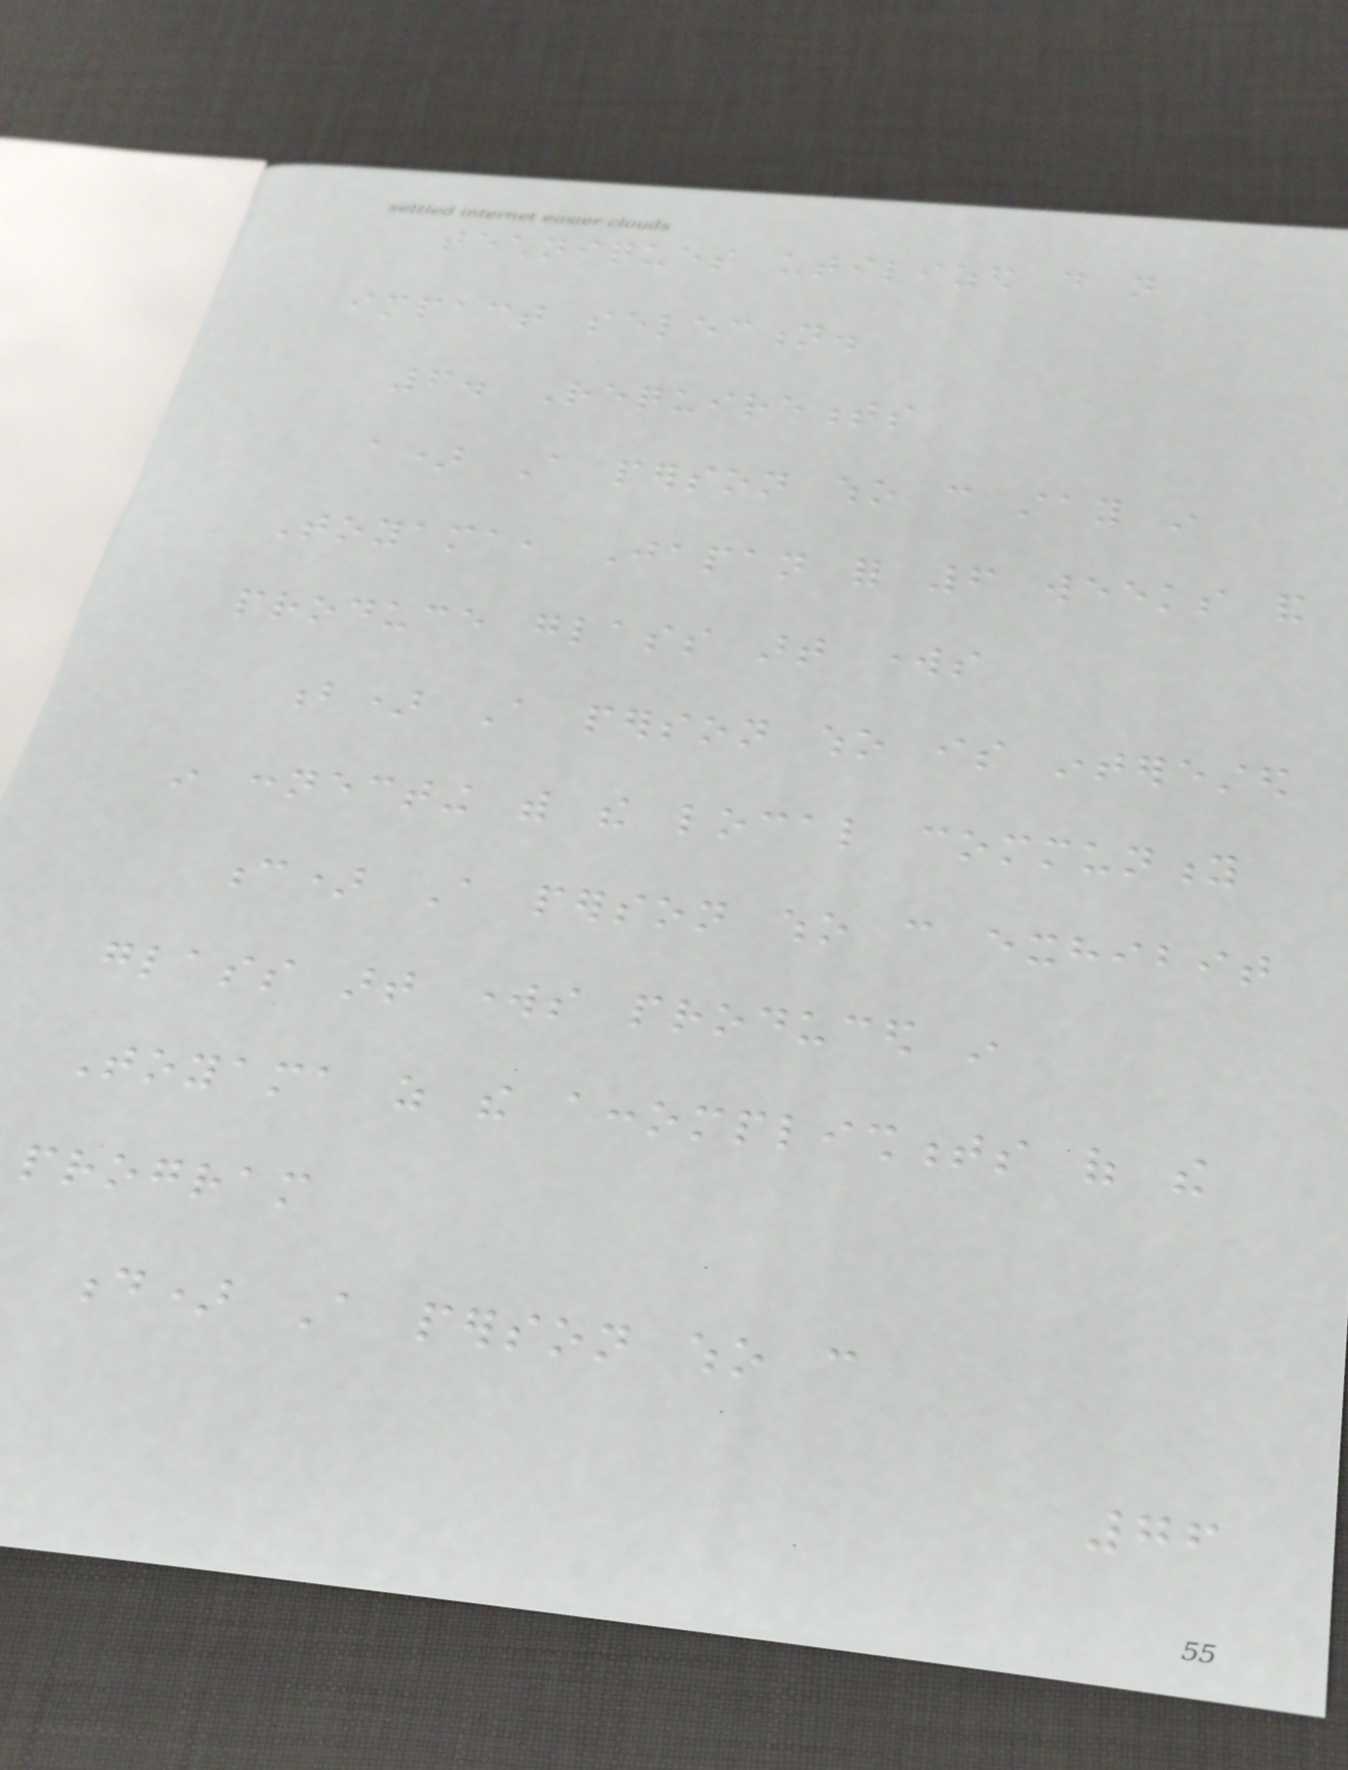techniques utilized do not
impact selection.
6. Requirements
a) A person who can stay in
Toyama, Japan for 6 weeks and
produce glass art works
b) A person who is interested
in connecting with the local community
c) A person who can exhibit
glass art works produced in
Toyama as the accomplishments of the
program
d) A person who can
76
